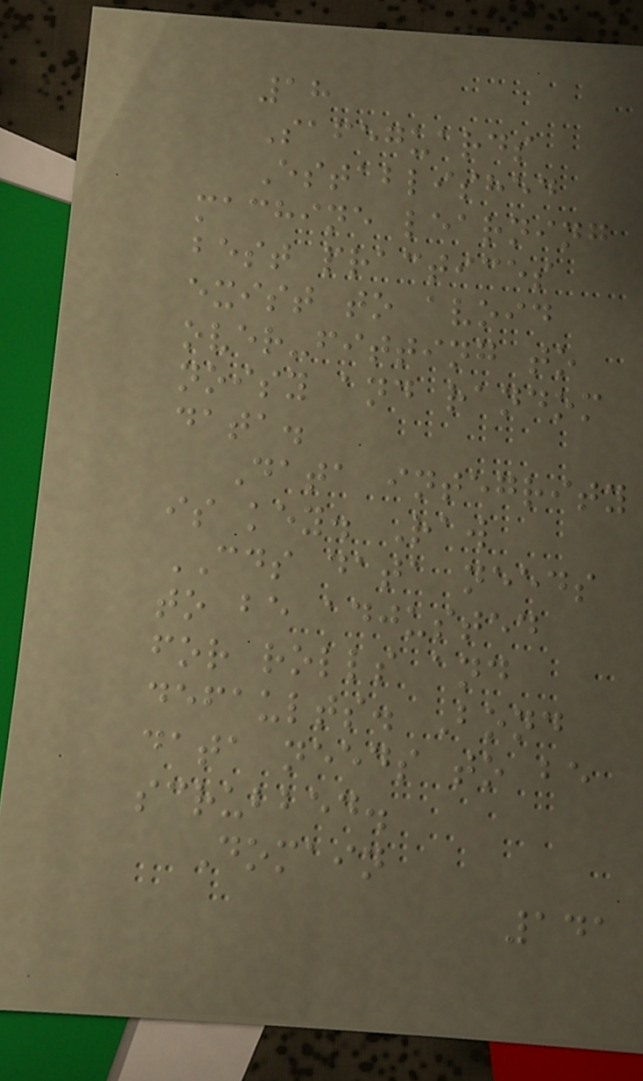18
Safeguards
Established
machine learning
best practices
exist to avoid
over-fitting to
noisy and random
data.
Data integrity
is key. Raw
CDS data needs
to be adjusted
for rolls and
defaults. Bond
data needs to be
scrubbed.
Domain
141
